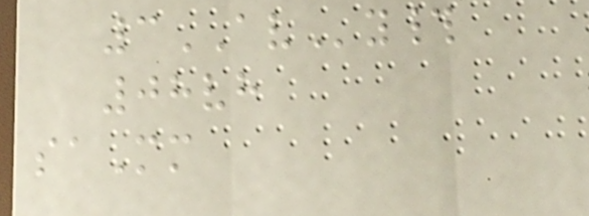3AVy#
08vh
saMm
